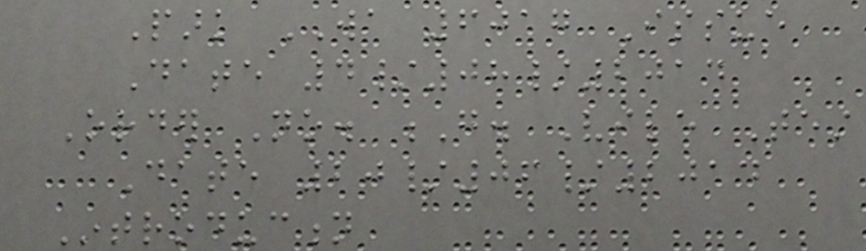Park WA 6017 Issue
Date 4/08/2014
Order No. G. Vile Test
Date 20/06/2014
Introduction
